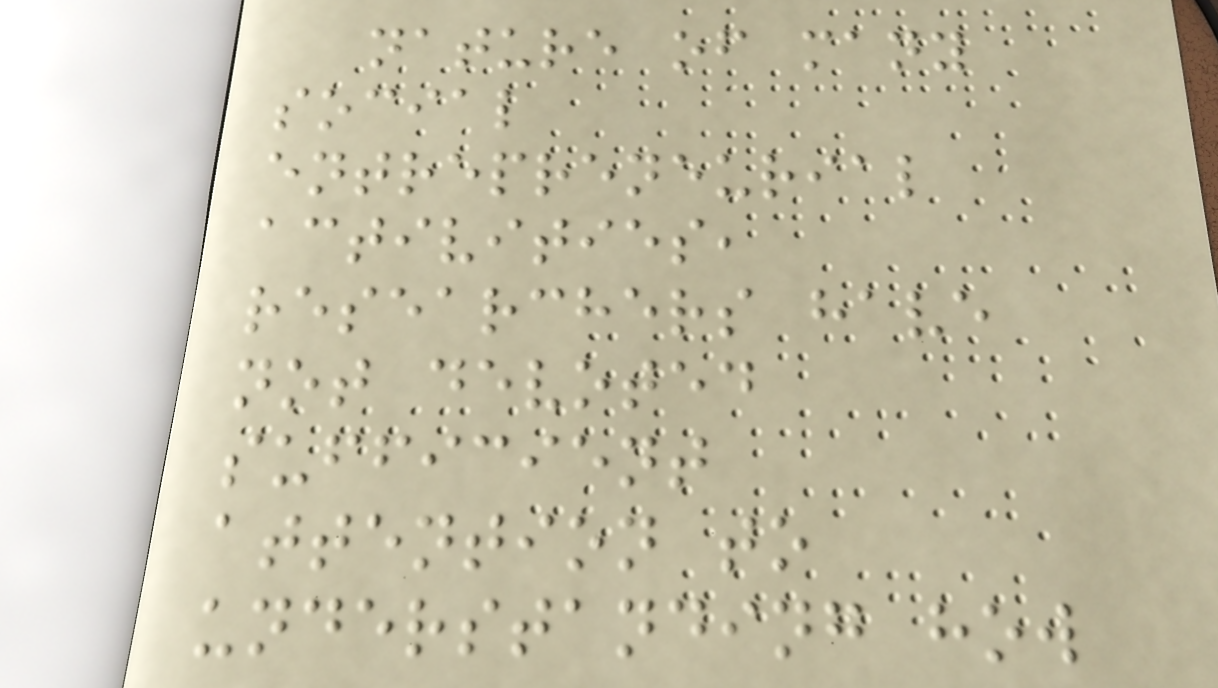nature of many
social
entrepreneurial
activities,
researchers have
not devoted
sufficient
attention to
understanding how
